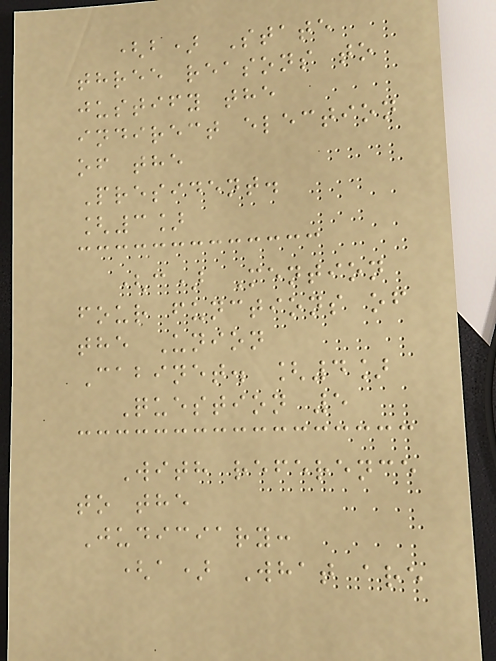(b) State
three reasons to
justify the
indirect election
of the
President.
[3]
(c) Mention
four functions of
the Union
Cabinet. [4]
Question 5
With reference
to the
Judiciary:
(a) What are
